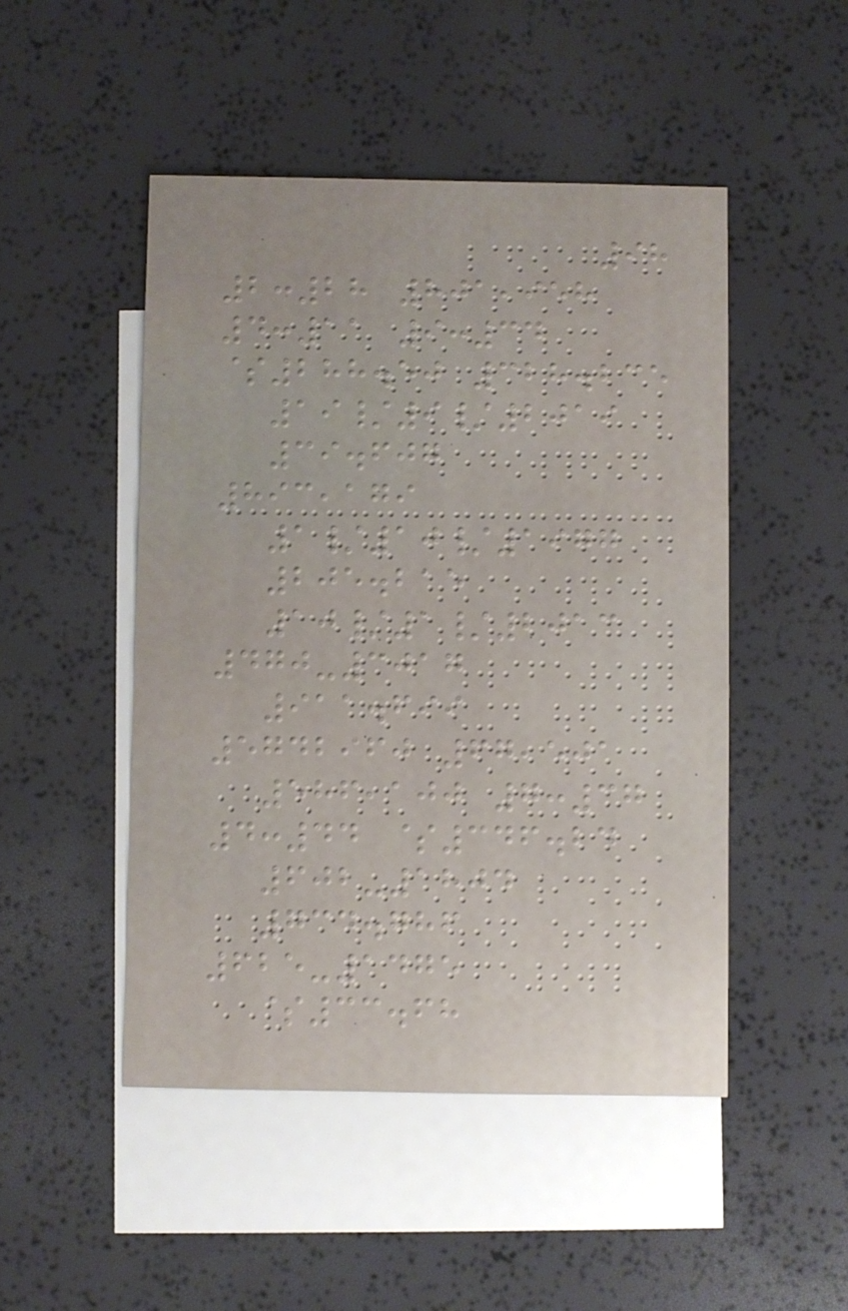98
2:28 801,958
4:11 9:34
$288.50 328.235
19/9/2019
39.607
893,179
1/10/1977
205.215
10/1/2013
470-3017
911.699
5742960 67,501
586,100 7:37
4:44 $346.24
602-1804
734.786
625-1475
$33.68
